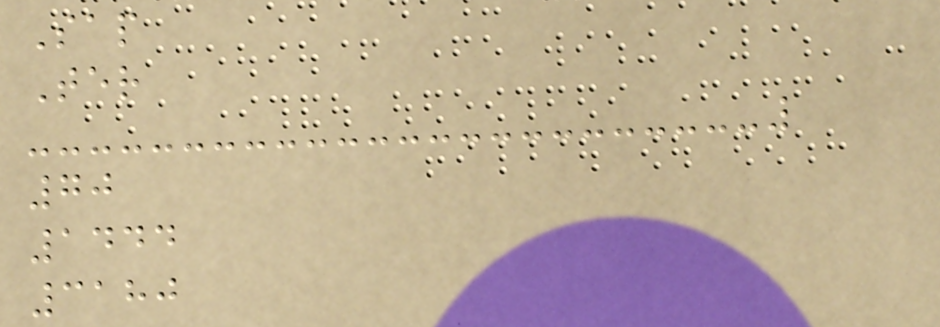Sap
Ter
70
1444
3180
